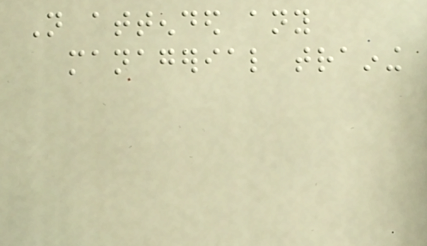Not attended any
managerial training
